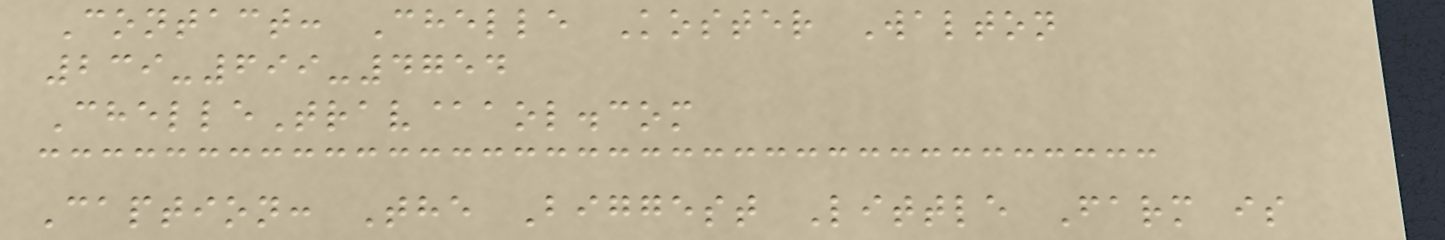Contact: Chelle Koster Walton
239-699-4754
ChelleTrav@aol.com
Caption: The Biggest Little Farm is
